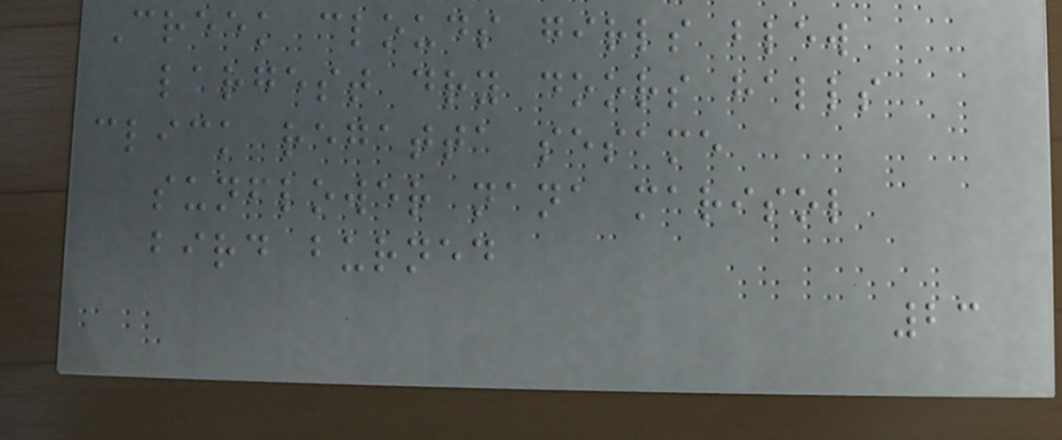Creek clouds girls blew
largest dry doors halls
click regatta sesame
sunflower nana marisol
bird burned
23
